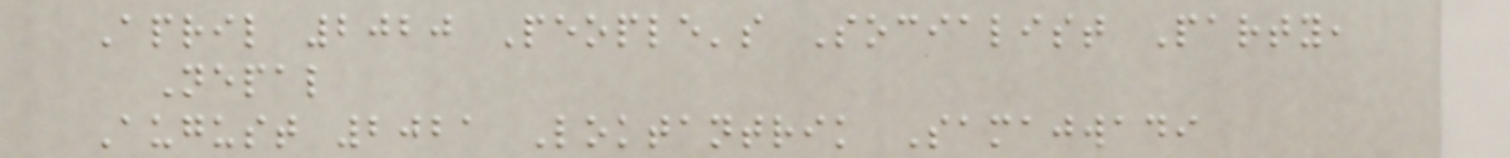April 2020 People's Socialist Party,
Nepal
August 2021 Loktantrik Samajwadi
